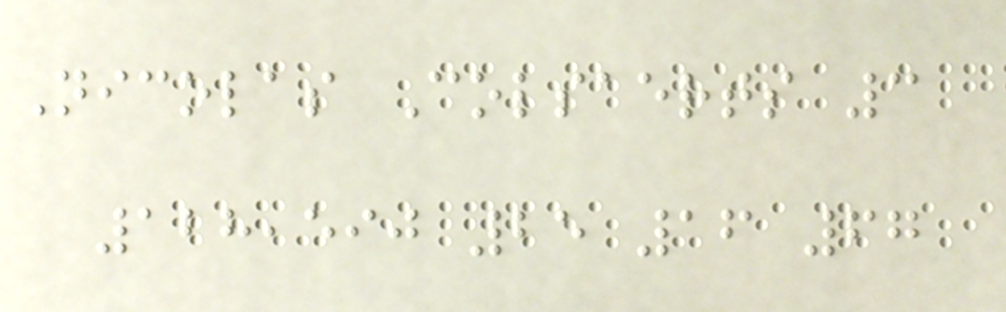Nicolas Colsaerts 3
128,590 25 16 67
